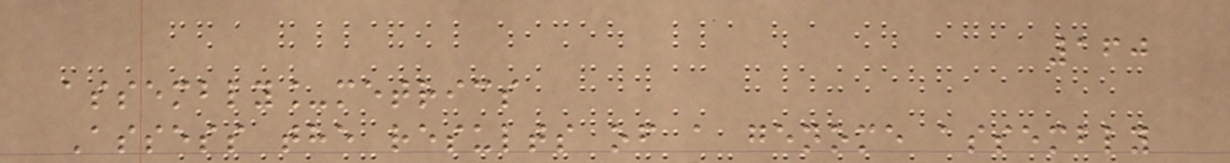160
assembly_metrics
Assess the results of a genome assembly
